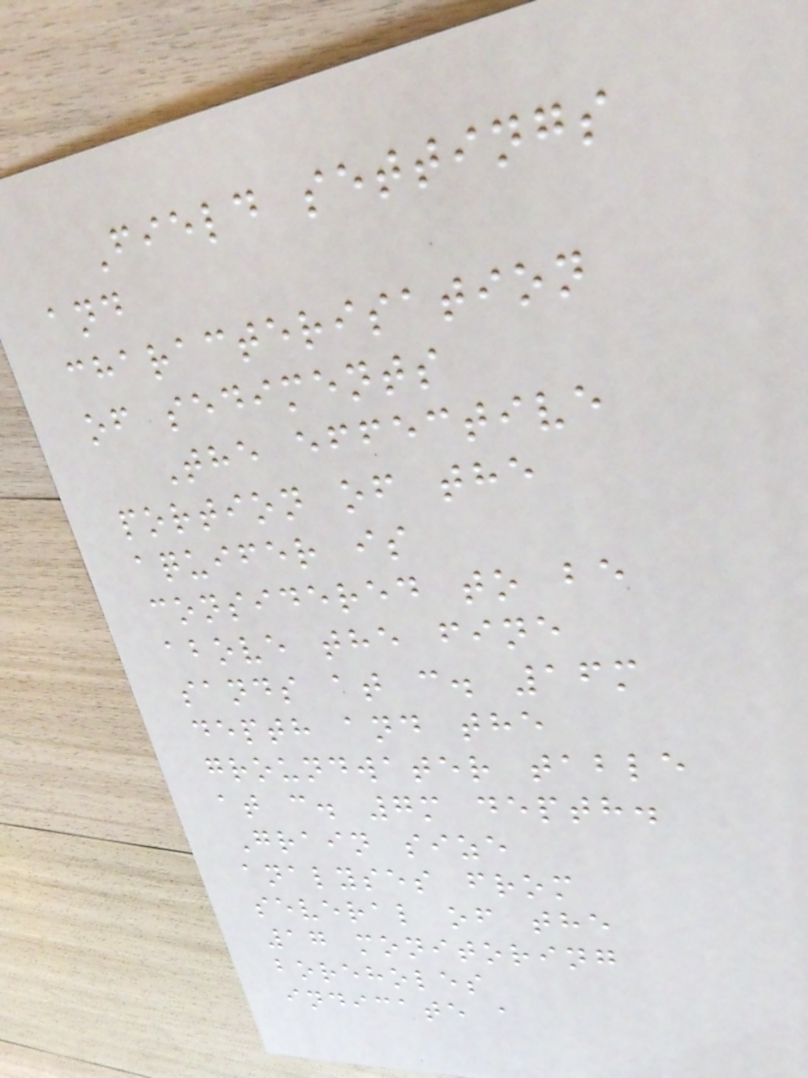Field settings
and
characterisation
of sediments
The effective
portion of the
aquifer is
considered to be
above the fine
sands at c. 16m
depth and the
groundwater table
at c. 7m depth.
Grain size
analyses from
several of the
17 monitoring
boreholes
indicate a
